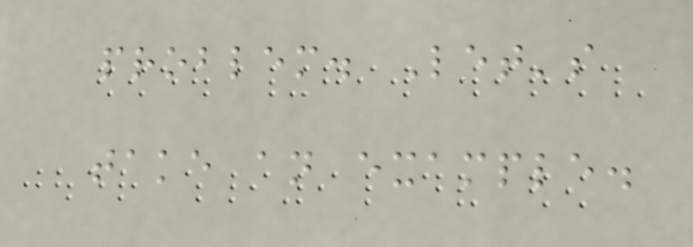problem. Let's
take an example.
